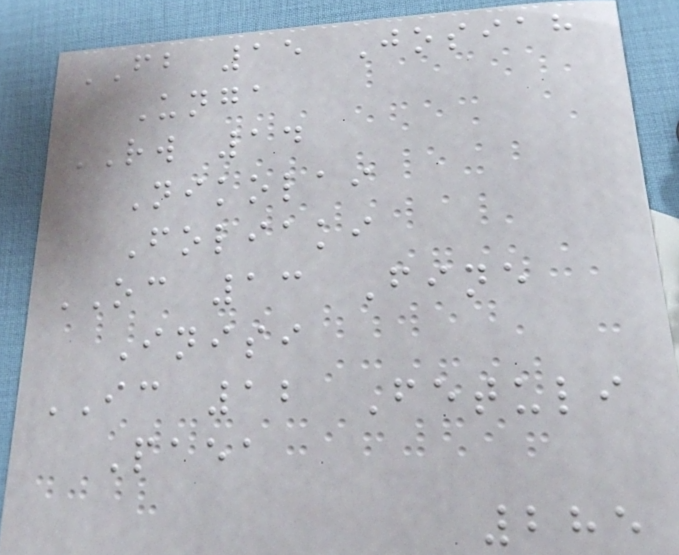FB 15 Josiah
Unga
RW 14
Nikolai
Foliaki
OC 13 Fine
Inisi
IC 12 Fetuli
Paea
285
